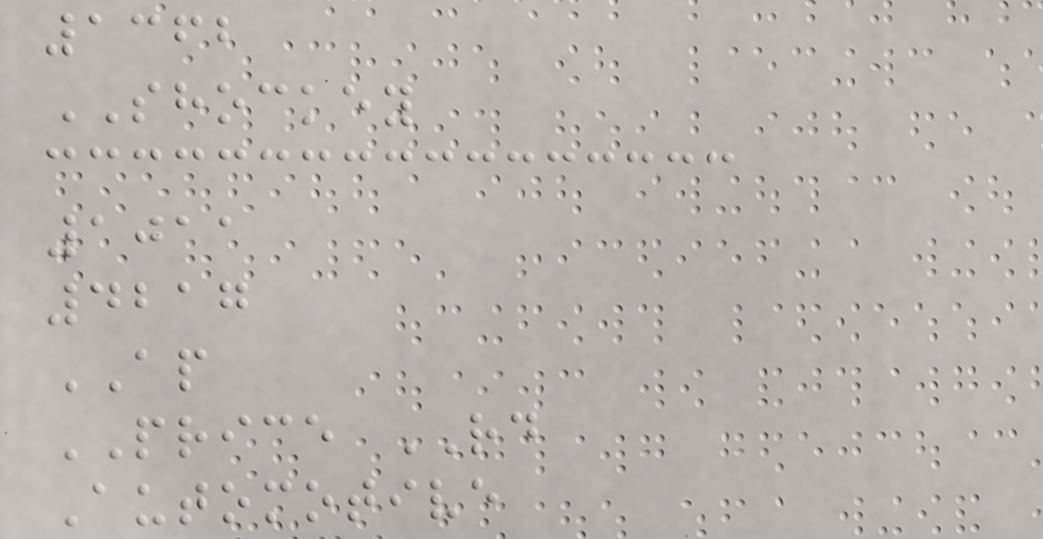1362
SHOCKEY
1011
4217
AP
PRICE RD
Automotive
